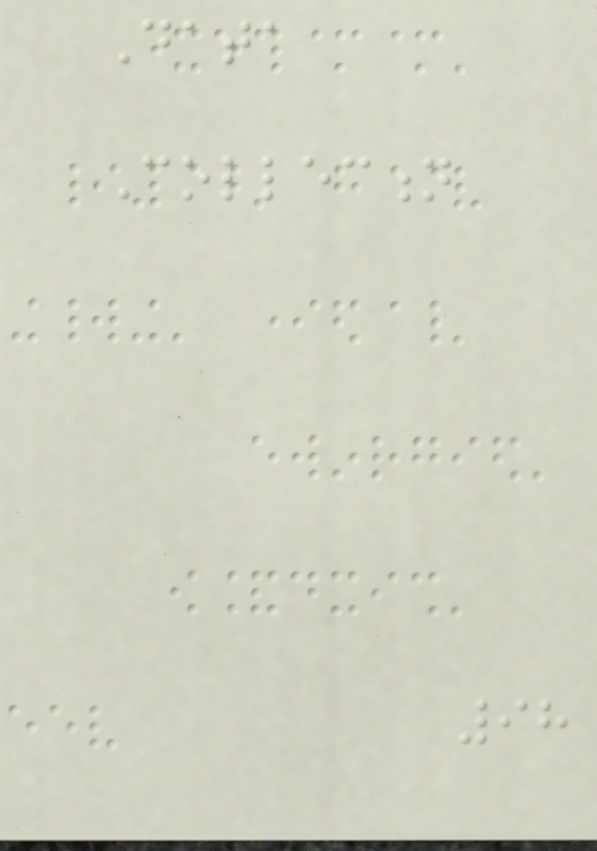Data
Collection
98
